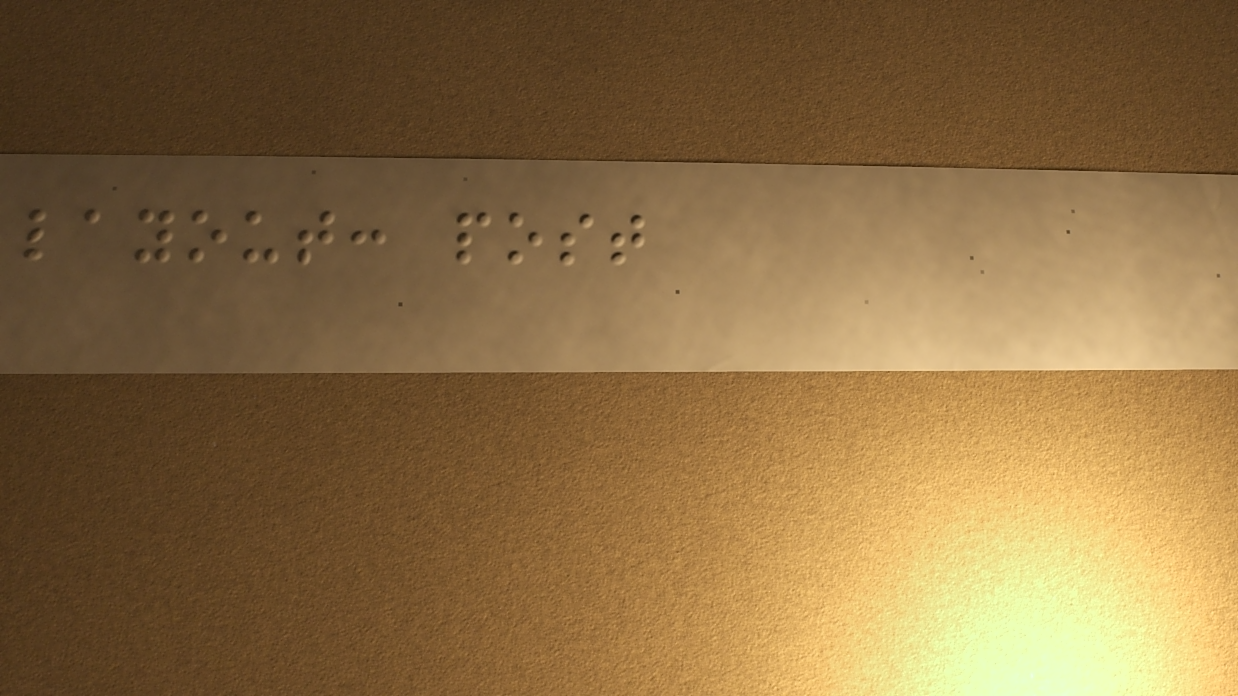layout: post
